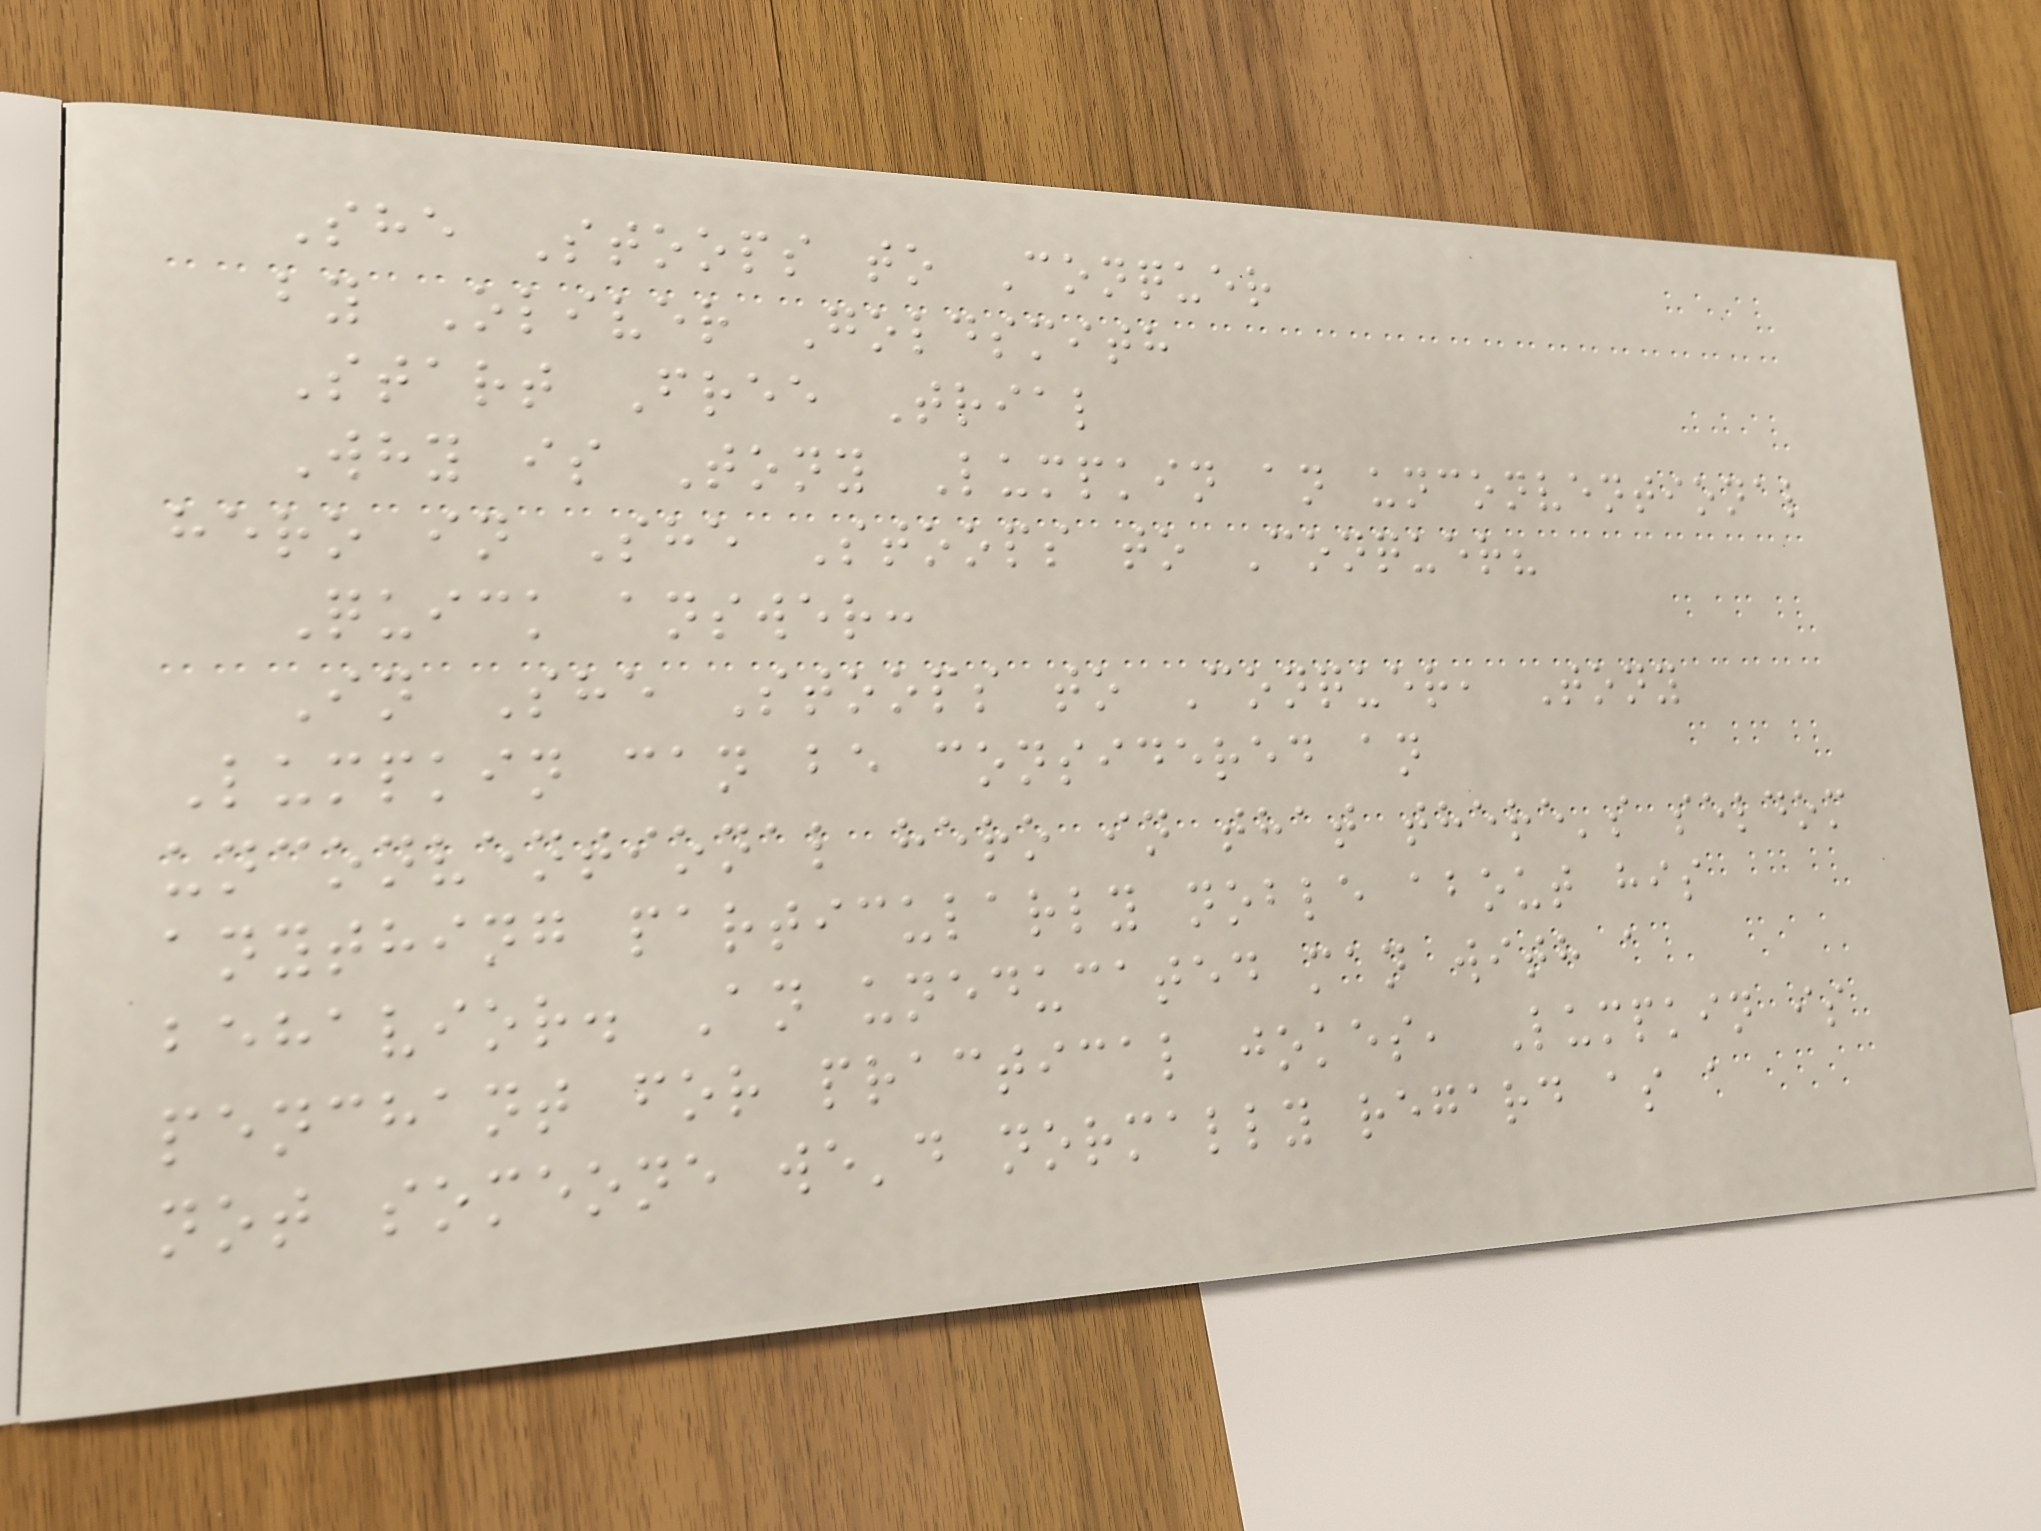She Stoops to Conquer
by Oliver Goldsmith
Start Free Trial
Why is Tony Lumpkin an unconventional
hero in She Stoops to Conquer?
Quick answer:
In She Stoops to Conquer, Tony
Lumpkin can be considered an
unconventional hero in that there's seldom
anything particularly noble about his
behavior. An uneducated man with a
penchant for practical jokes, Lumpkin is
not someone we'd normally regard as a
